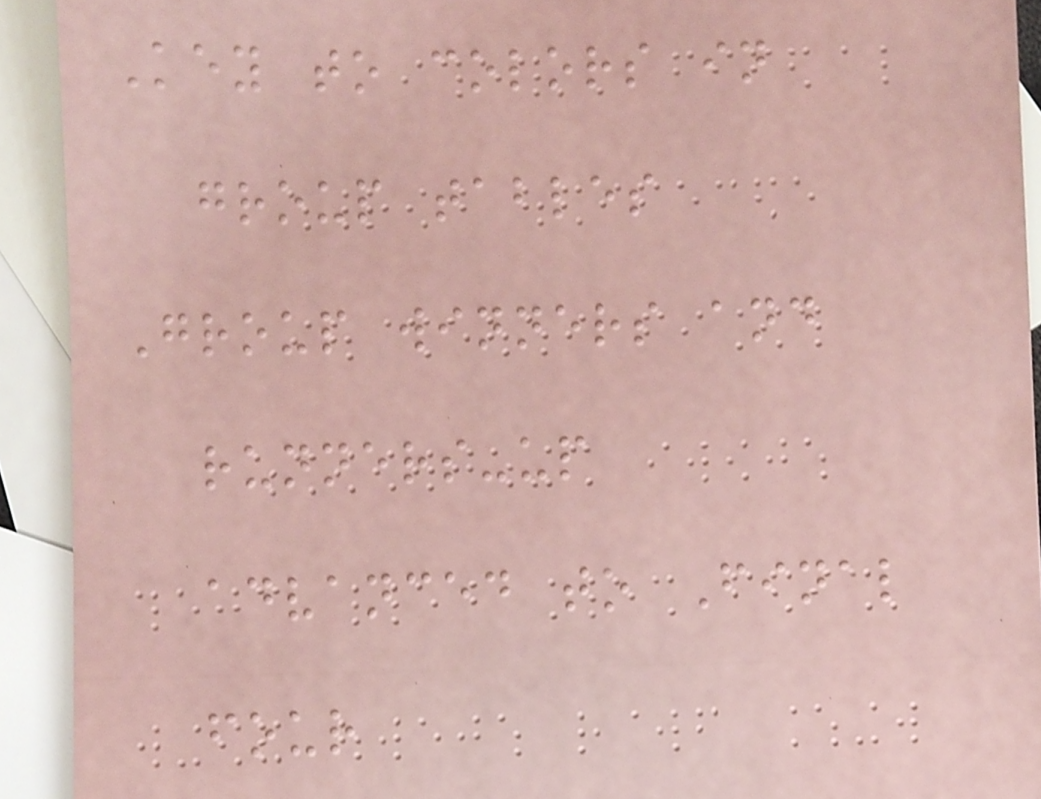Key to colors in
group tables
Group winners and
runners-up
advanced to Final
four
